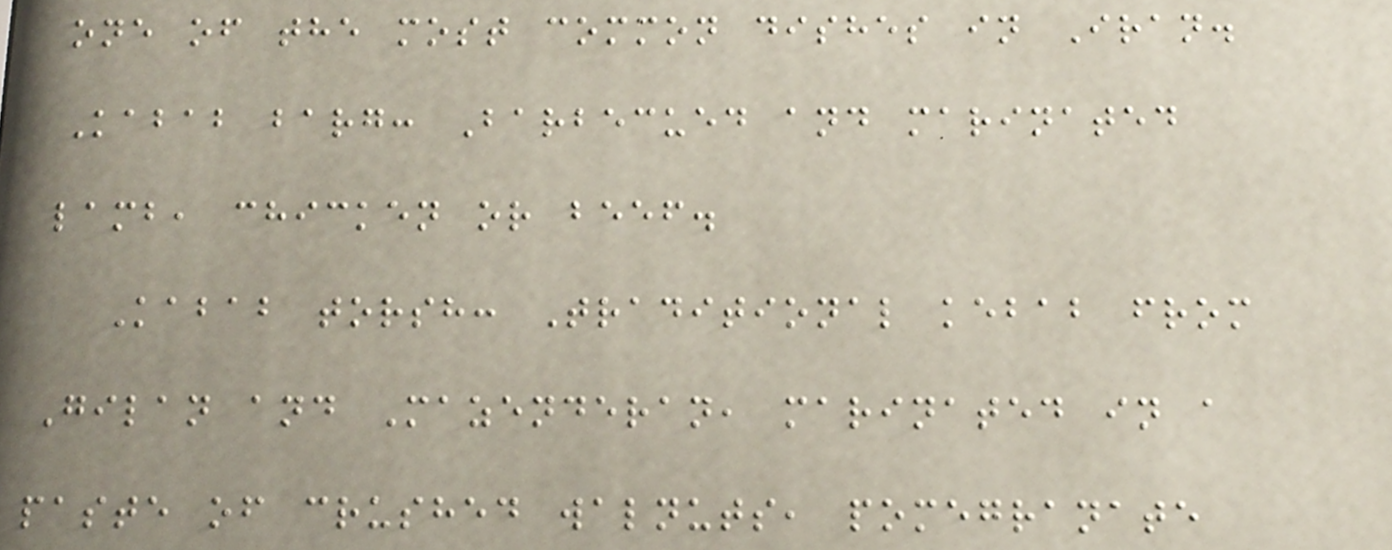one of the most common dishes in Iran.
Kabab barg: Barbecued and marinated
lamb, chicken or beef.
Kabab torsh: Traditional kebab from
Gilan and Mazenderan, marinated in a
paste of crushed walnuts, pomegranate
